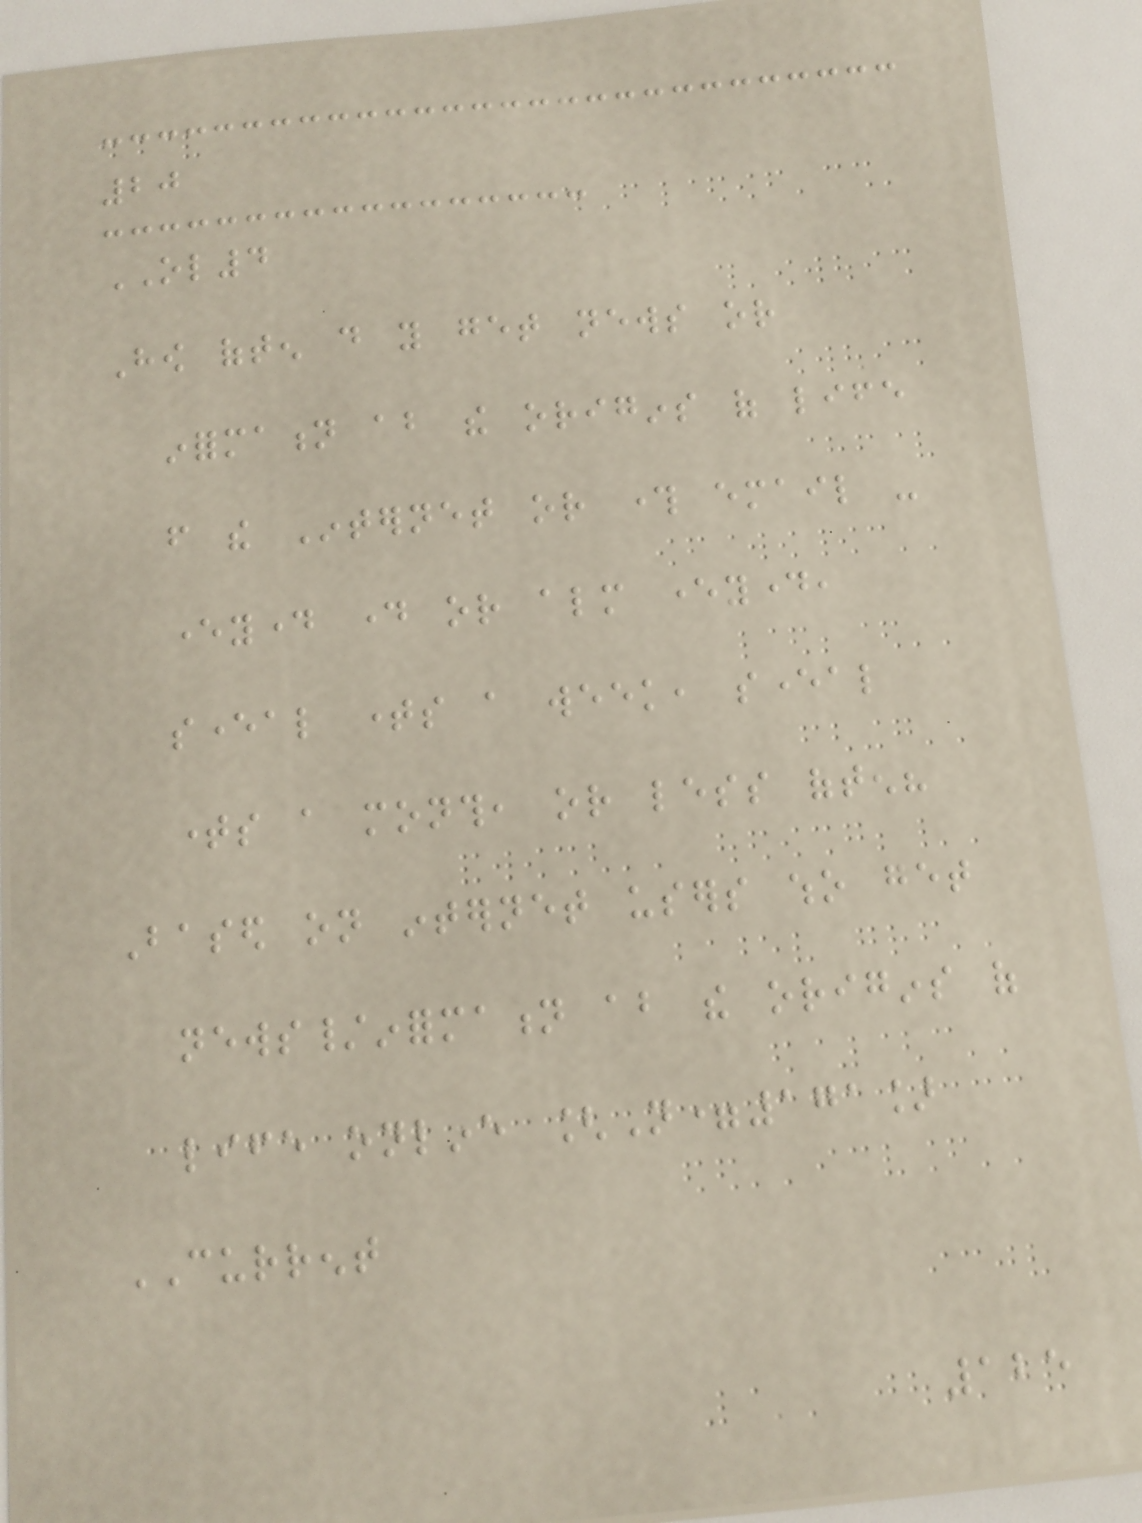20
OL4
How often do you get news or
information about the origins of life
from the Internet or through email -
everyday day or almost everyday,
several times a week, several
times a month, or less often?
Based on internet users who get
news/information about the origins of
life online [N=171]
CURRENT
125
